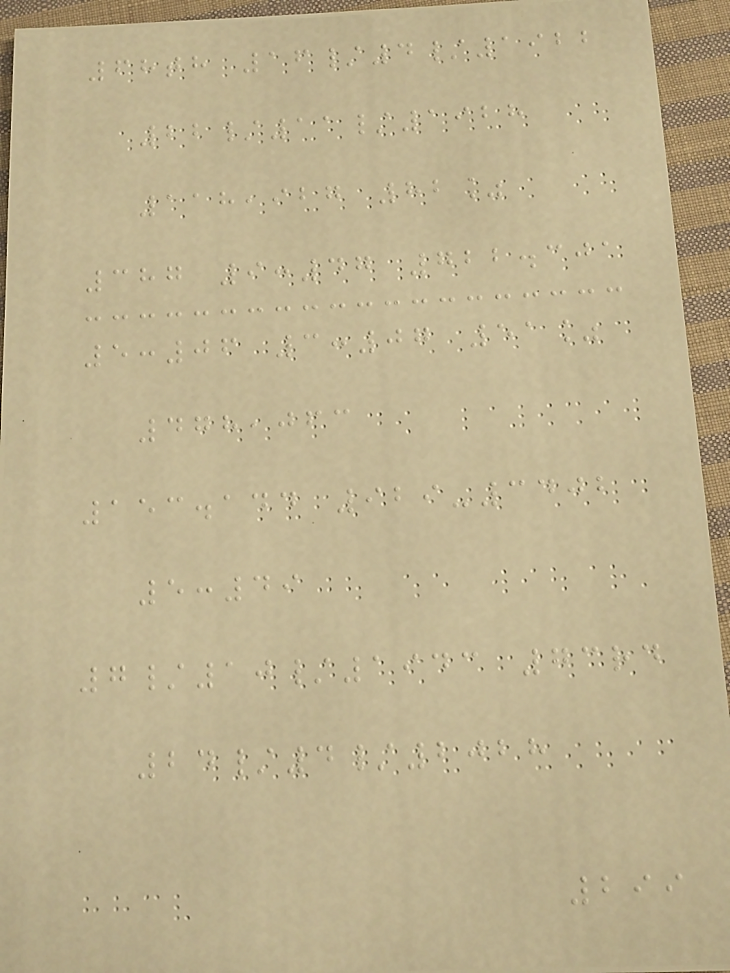68th 16/4/1922
22/11/1928
118,927 82%
387 9:47 722.301
5:06 3:07 51%
478,063
153.144 929-3402
5:49
7/10/1943 73rd
24/4/2028
299
